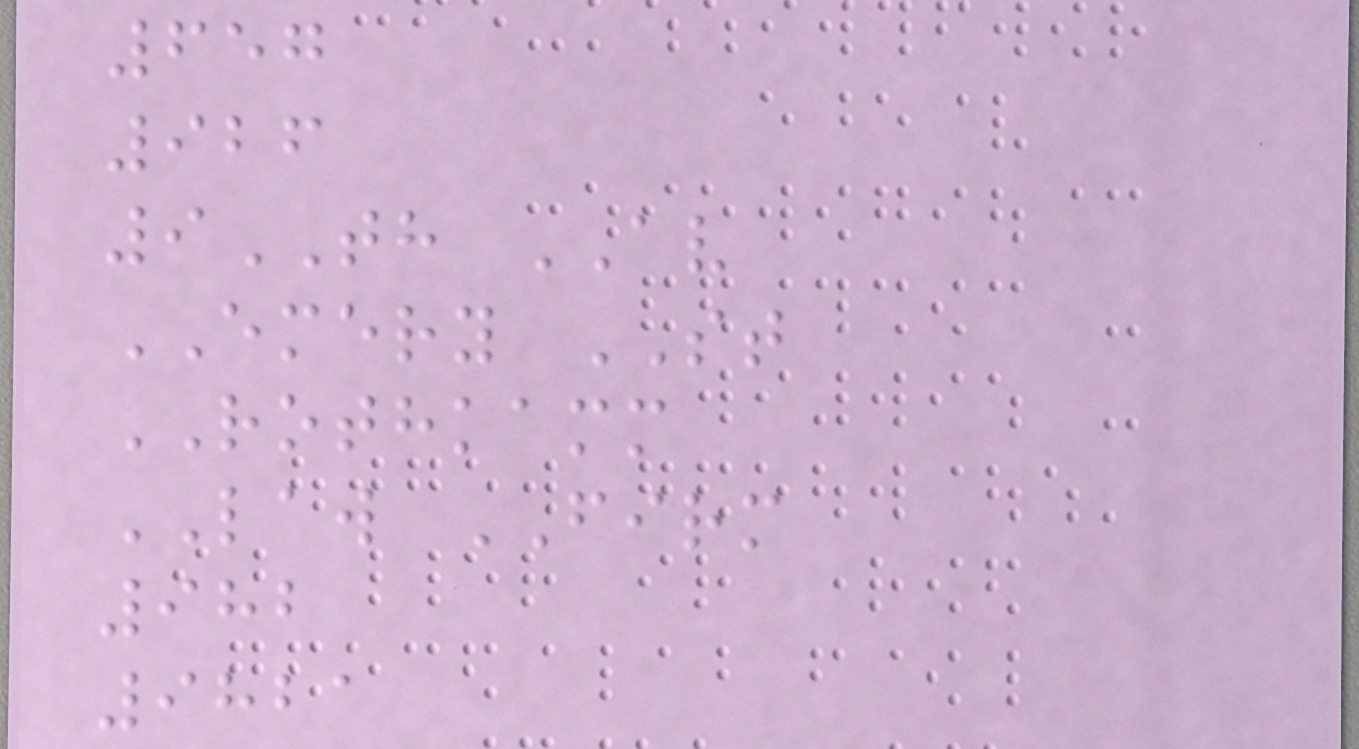657
926
9TH AV
EMERY ST
ROTHKAMM
LAW FIRM
982
9821
